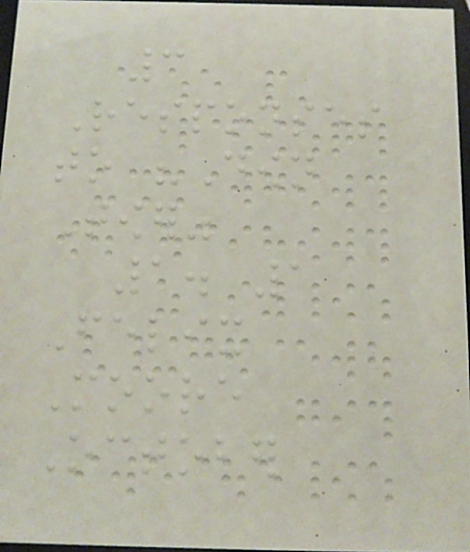3
Responses
to "Down
Tower"
1. 1
Felix
Moore
October
